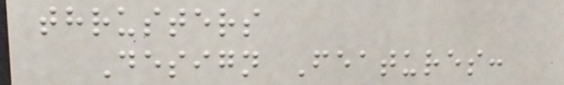thrusters
Design Features:
